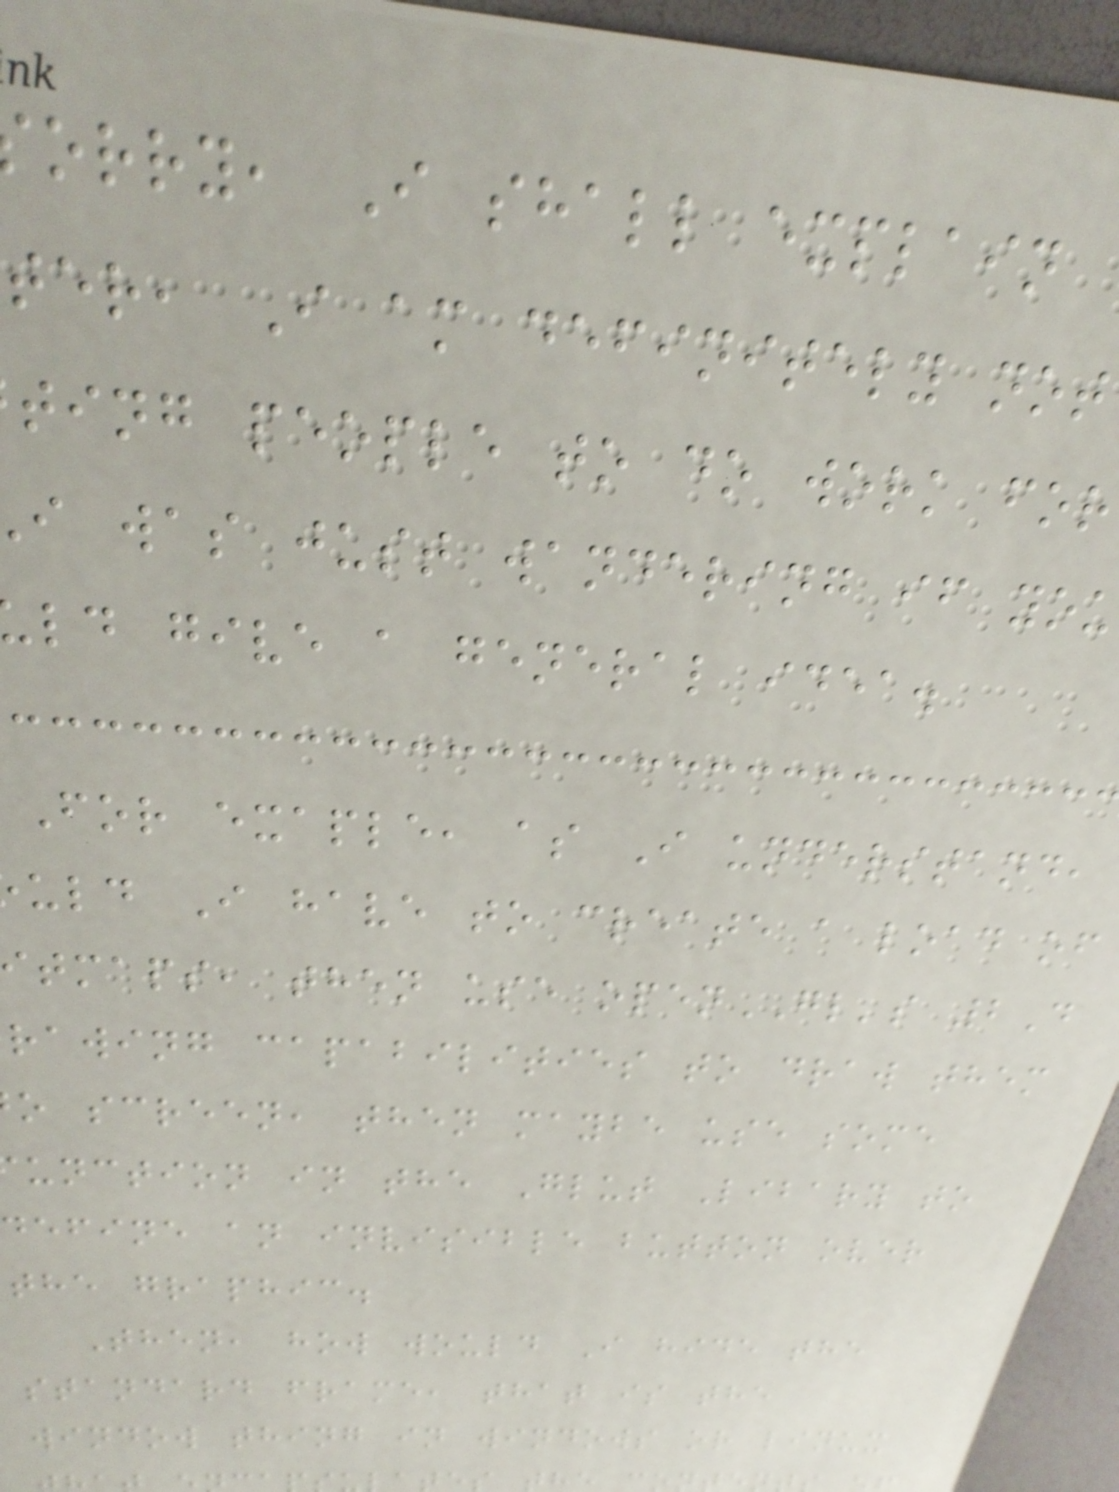orry, I shall explain
ter, I am definitely not
ting people to do work for
i was just wandering if yo
ld give a general idea.
For exaple, as I understand,
uld I have to create a load of
tmaps, then use openGL's 2D
rawing capabilities to draw them
o screen, then maybe use some
unction in the Glut Libary to
define an invisible button over
the graphic.
Then, how would I hide the
standard frame, that is the
window thing in windows or linux
